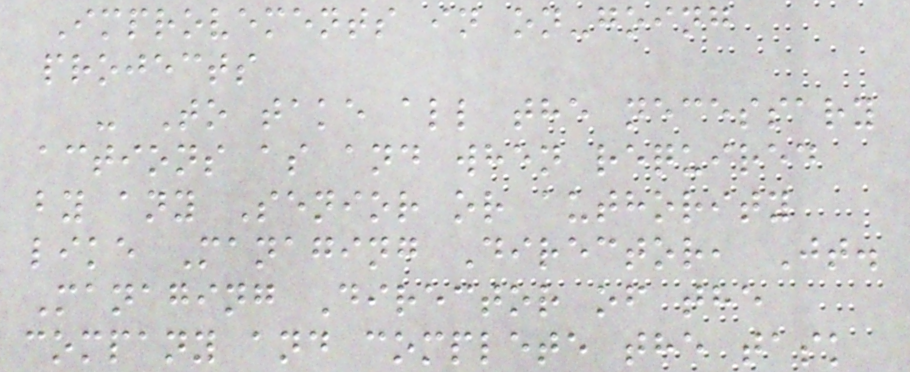Improvements in on-going
projects
- To take all the necessary
actions as and when required
by any Senior or authority
like Managing Director, Jt.
Managing Director of the
company and complete the task
